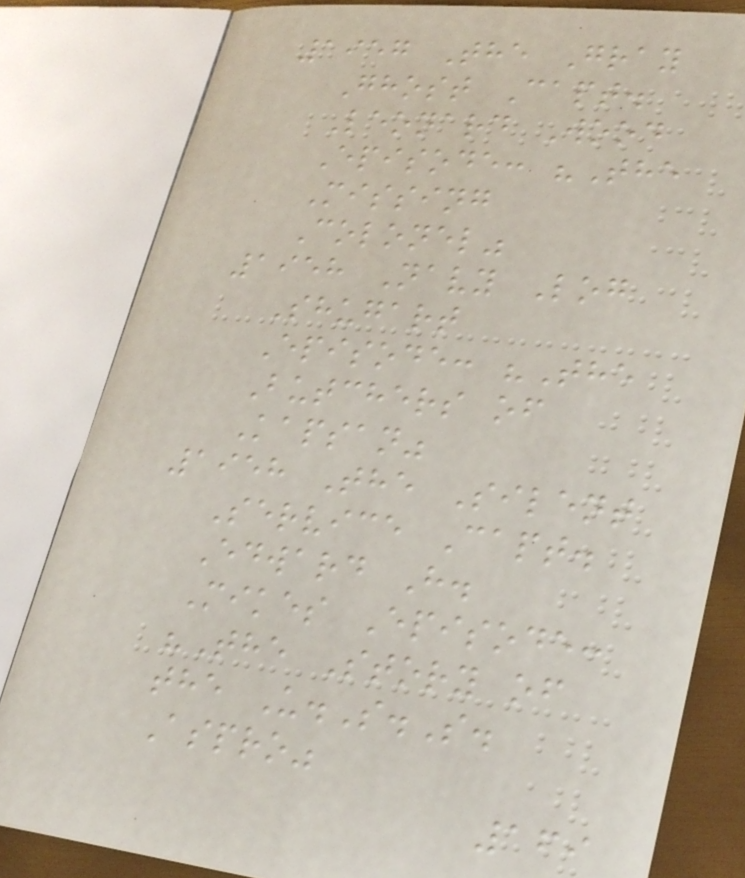1957 The Gray
Ghost Capt.
Leonard Wood
Episode: "The
Missing
Colonel"
1958 Navy Log
Shugart
Episode: "The
Butchers of
Kapsan"
1958 The Silent
Service Capt.
Edward H.
Mikes Episode:
"The Story of
the U.S.S.
Aspro"
169
